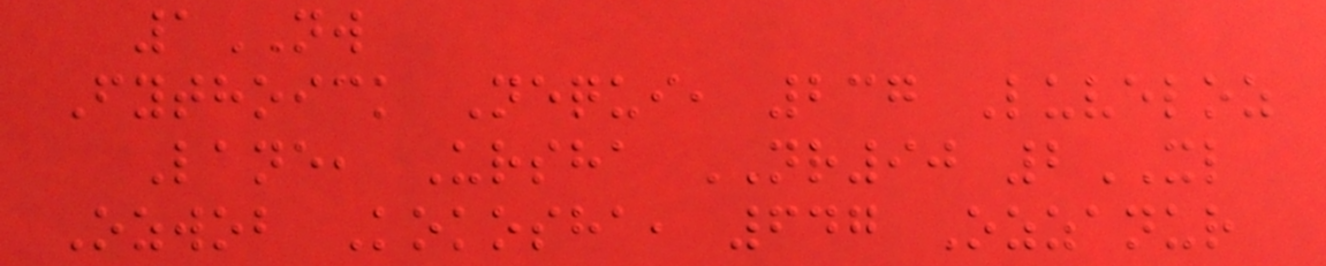1NW
Fythoick Nequi, 237 Luveloz
Lane, Ursha NR90 2XL
Ozwob Kokosha, 647 Ozzanur
